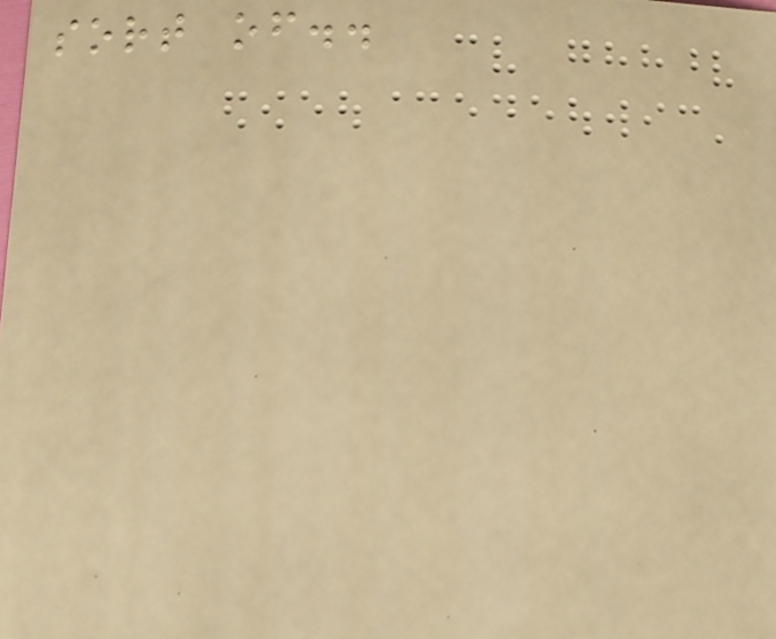sort of..
